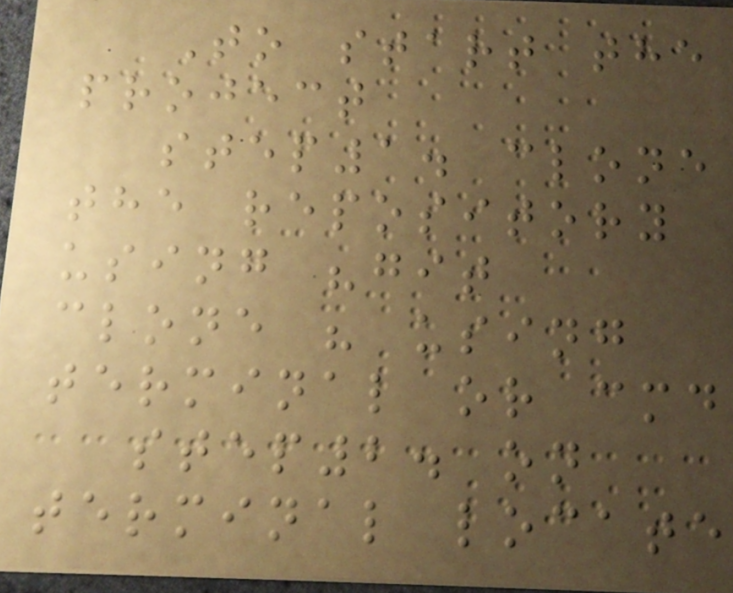To start the
project
step1. clone
the repository
using "git
clone " using
terminal or cmd
step2. on
terminal locate
